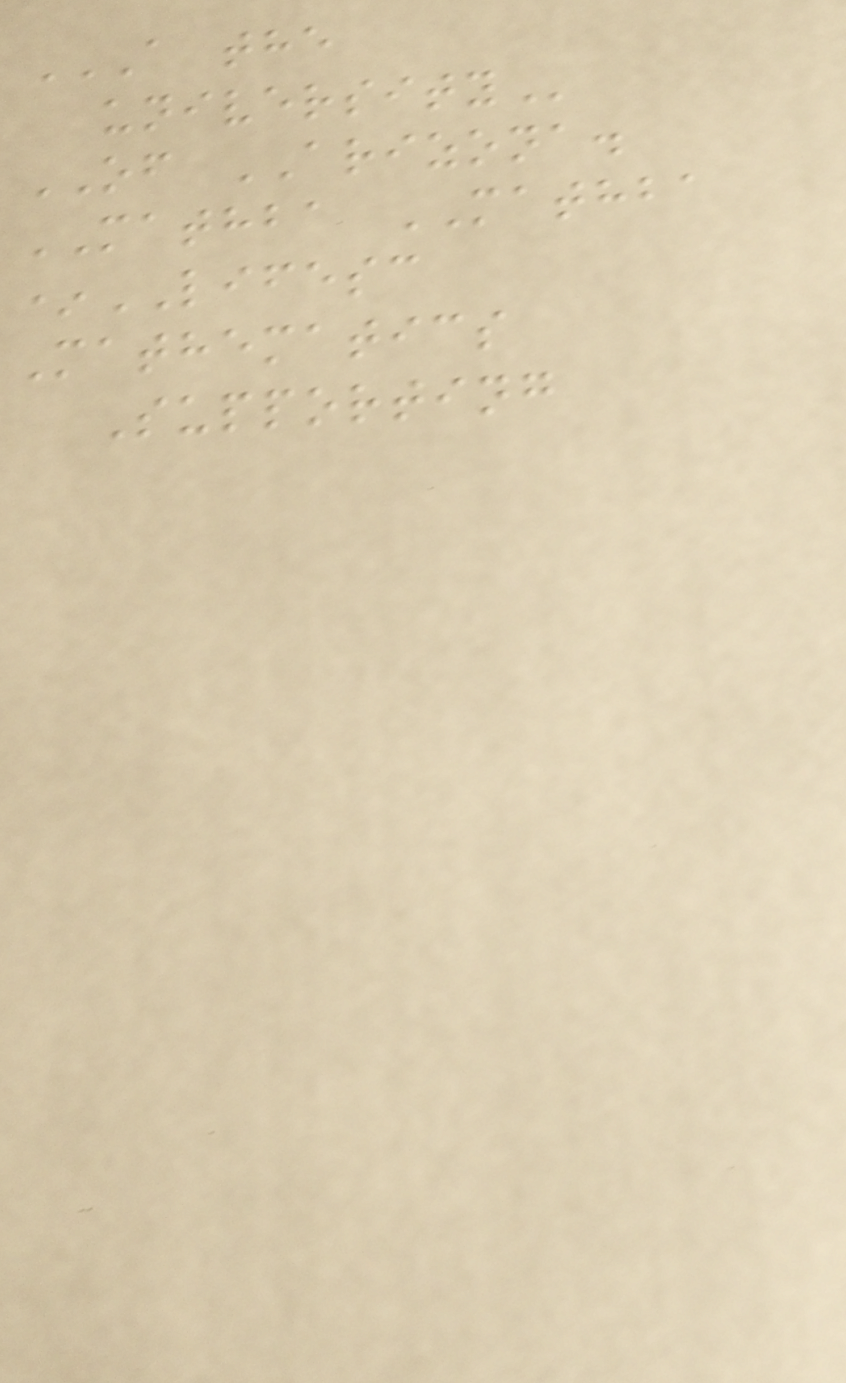A THE
UNIVERSITY
OF ARIZONA.
MATHBA MATHBA
*LIFESC
Mathematics
Supporting
